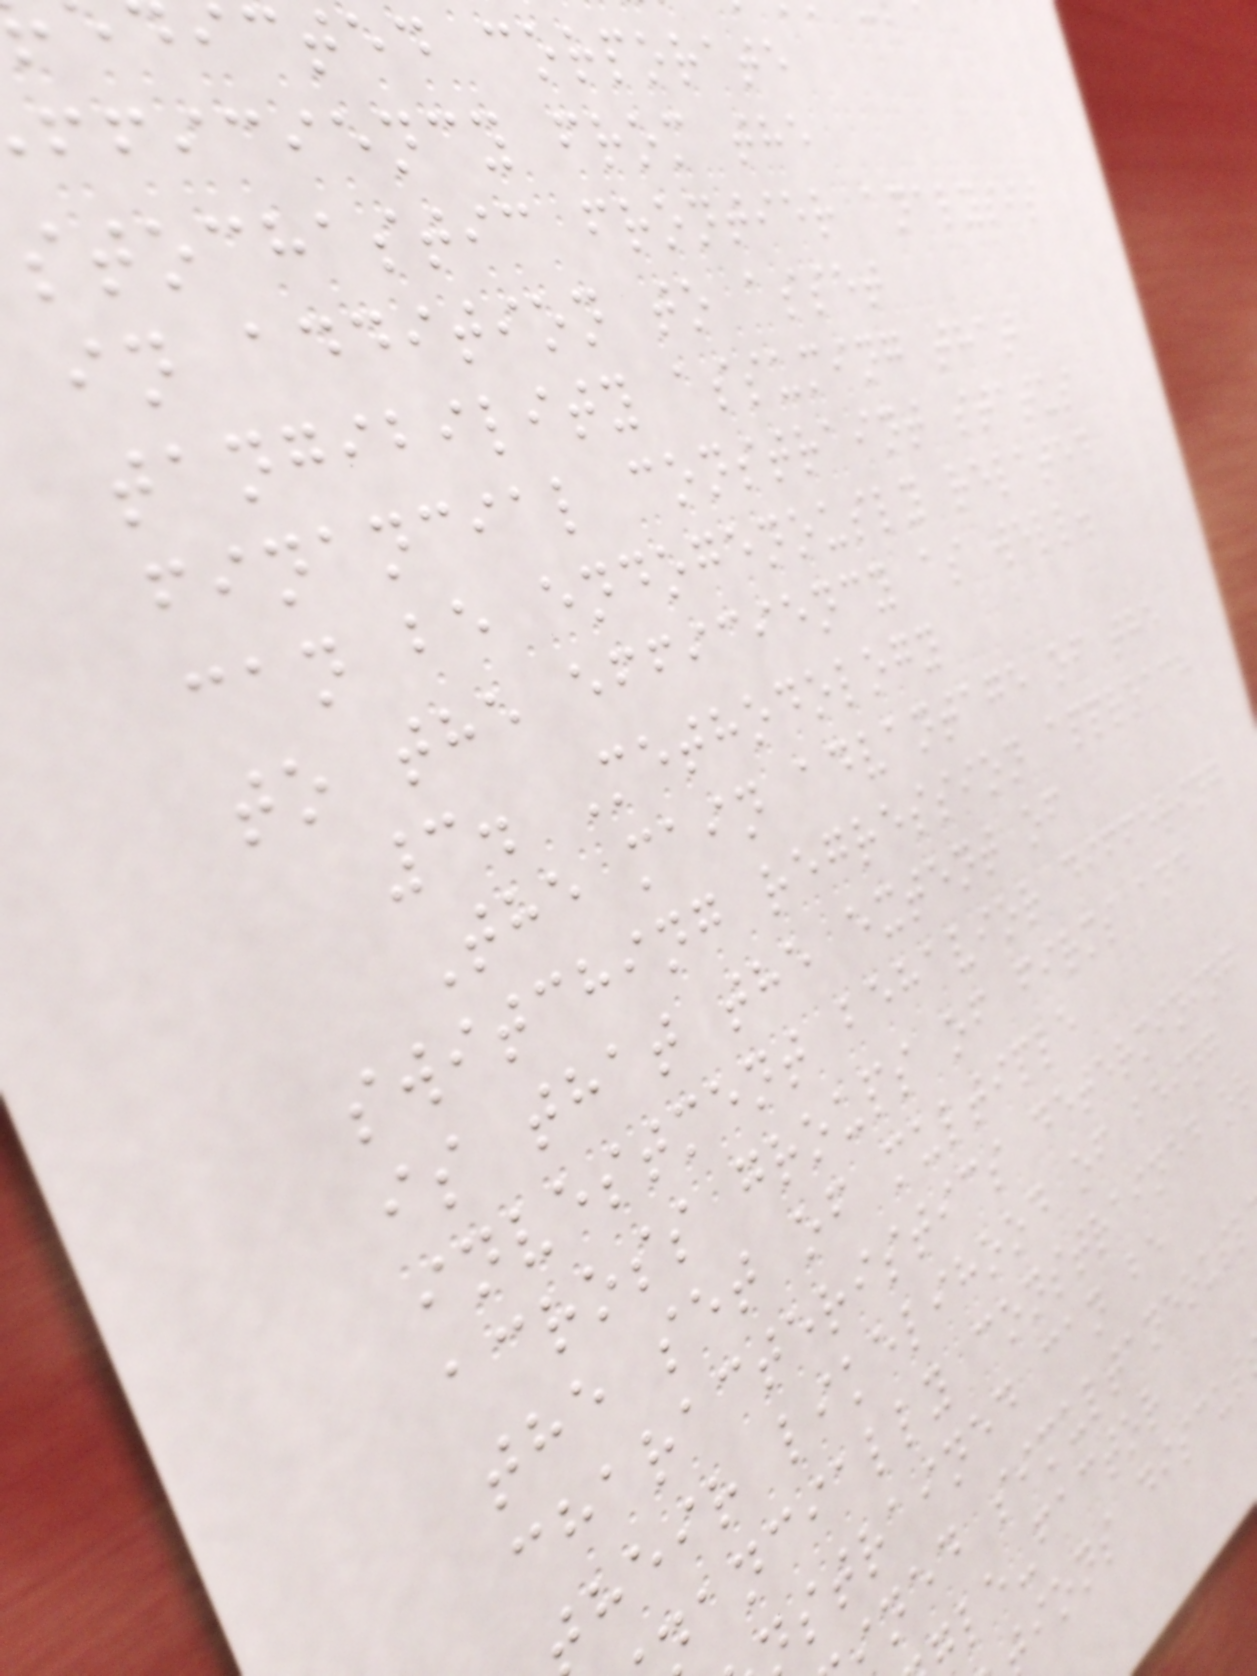icted corporate
fficiency from the
stochastic frontier analysis
in addition to asset
tangibility assuming that
financial constraint status
can be endogenously related
to the efficiency as well.
3. Methodology
The main advantage of the
switching regression approach
is that the extent of
investment behavior differing
across groups of firms and
the set of multiple
characteristics determining
heir likelihood of being
ancially constrained or
strained can be
ned simultaneousl
le-factor
ions discus
